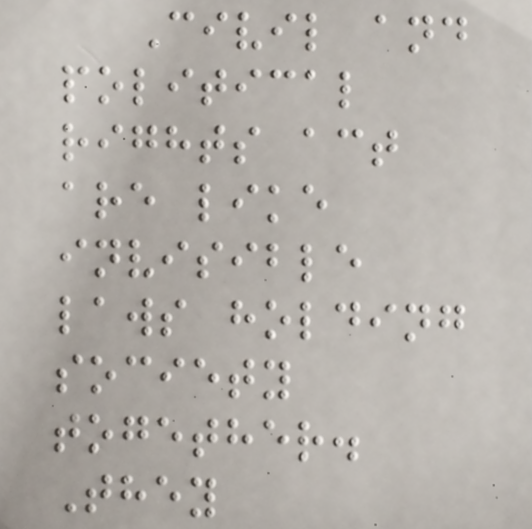Civil and
political
rights act
are like
invisible
laws holding
society
together.
They
